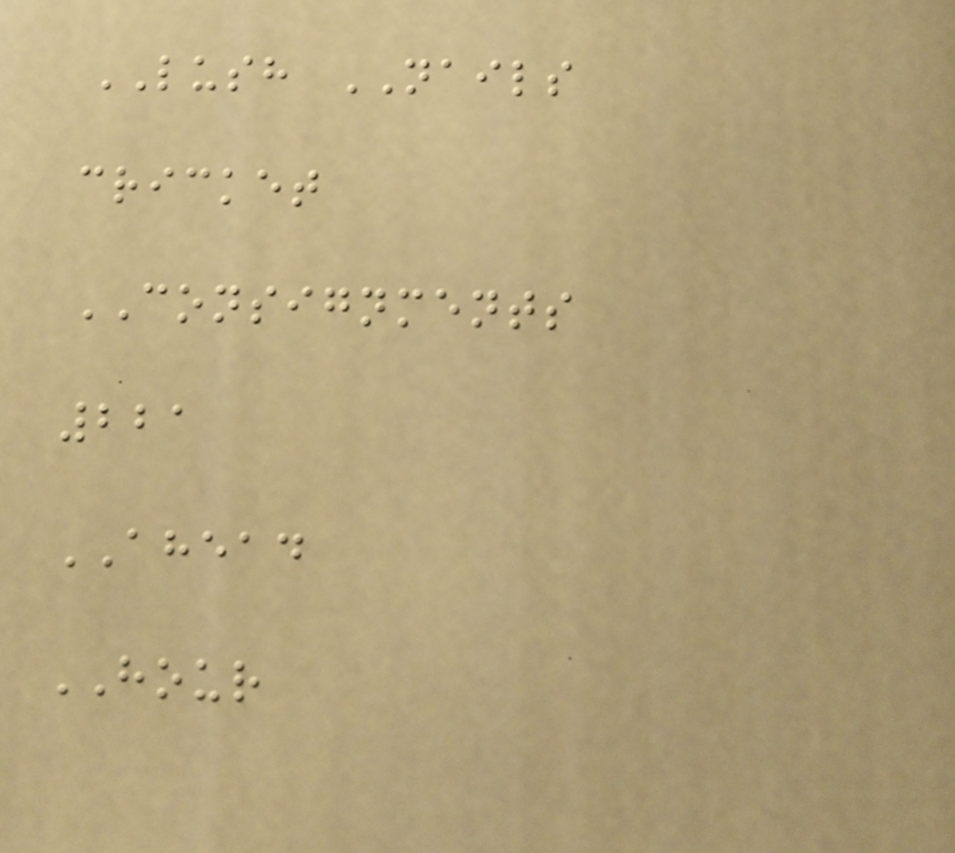LUSH NAILS
cricket
CONSIGNMENTS
221
AHEAD
HOUR
